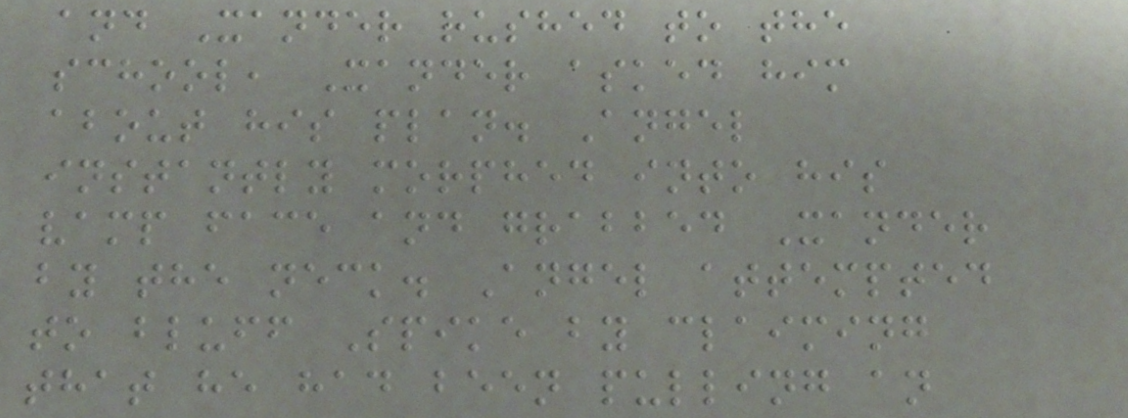and Xander rushed to the
school, Xander asked him
about his plan. Angel
instantly morphed into his
vamp face and grabbed Xander
by the neck. Angel attempted
to bluff Spike by claiming
that he had been pulling an
